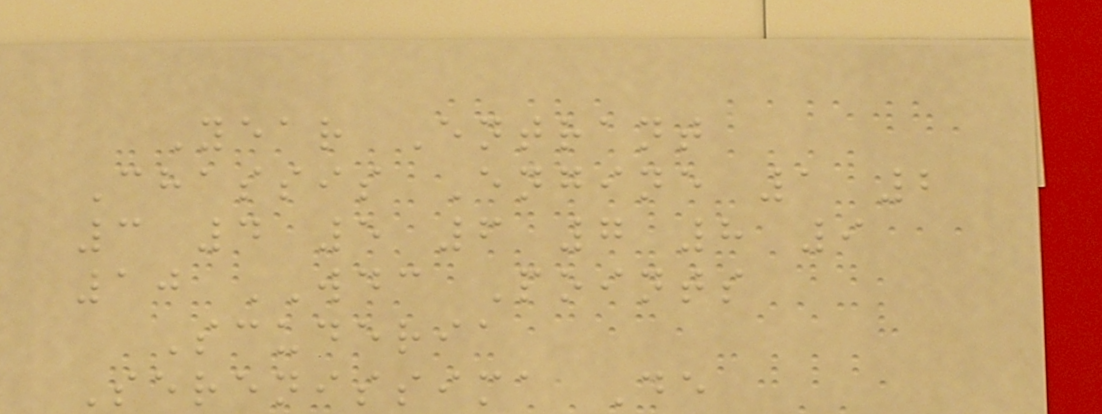Year Entrant
Chassis Engine 1 2
3 4 5 6 7 8 9
10 WDC Points
Scuderia
Serenissima De
